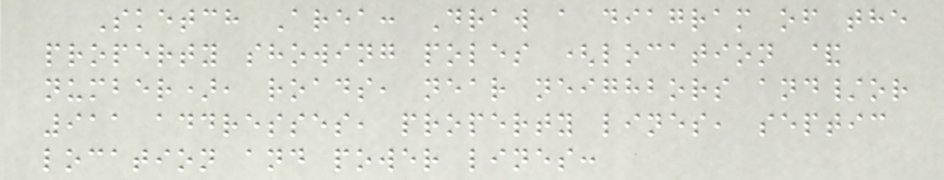Sketch Area: Draw a diagram of the
property showing poles (location &
number), roads, near neighbors and/or
911 addresses, property lines, septic
location and power lines:
